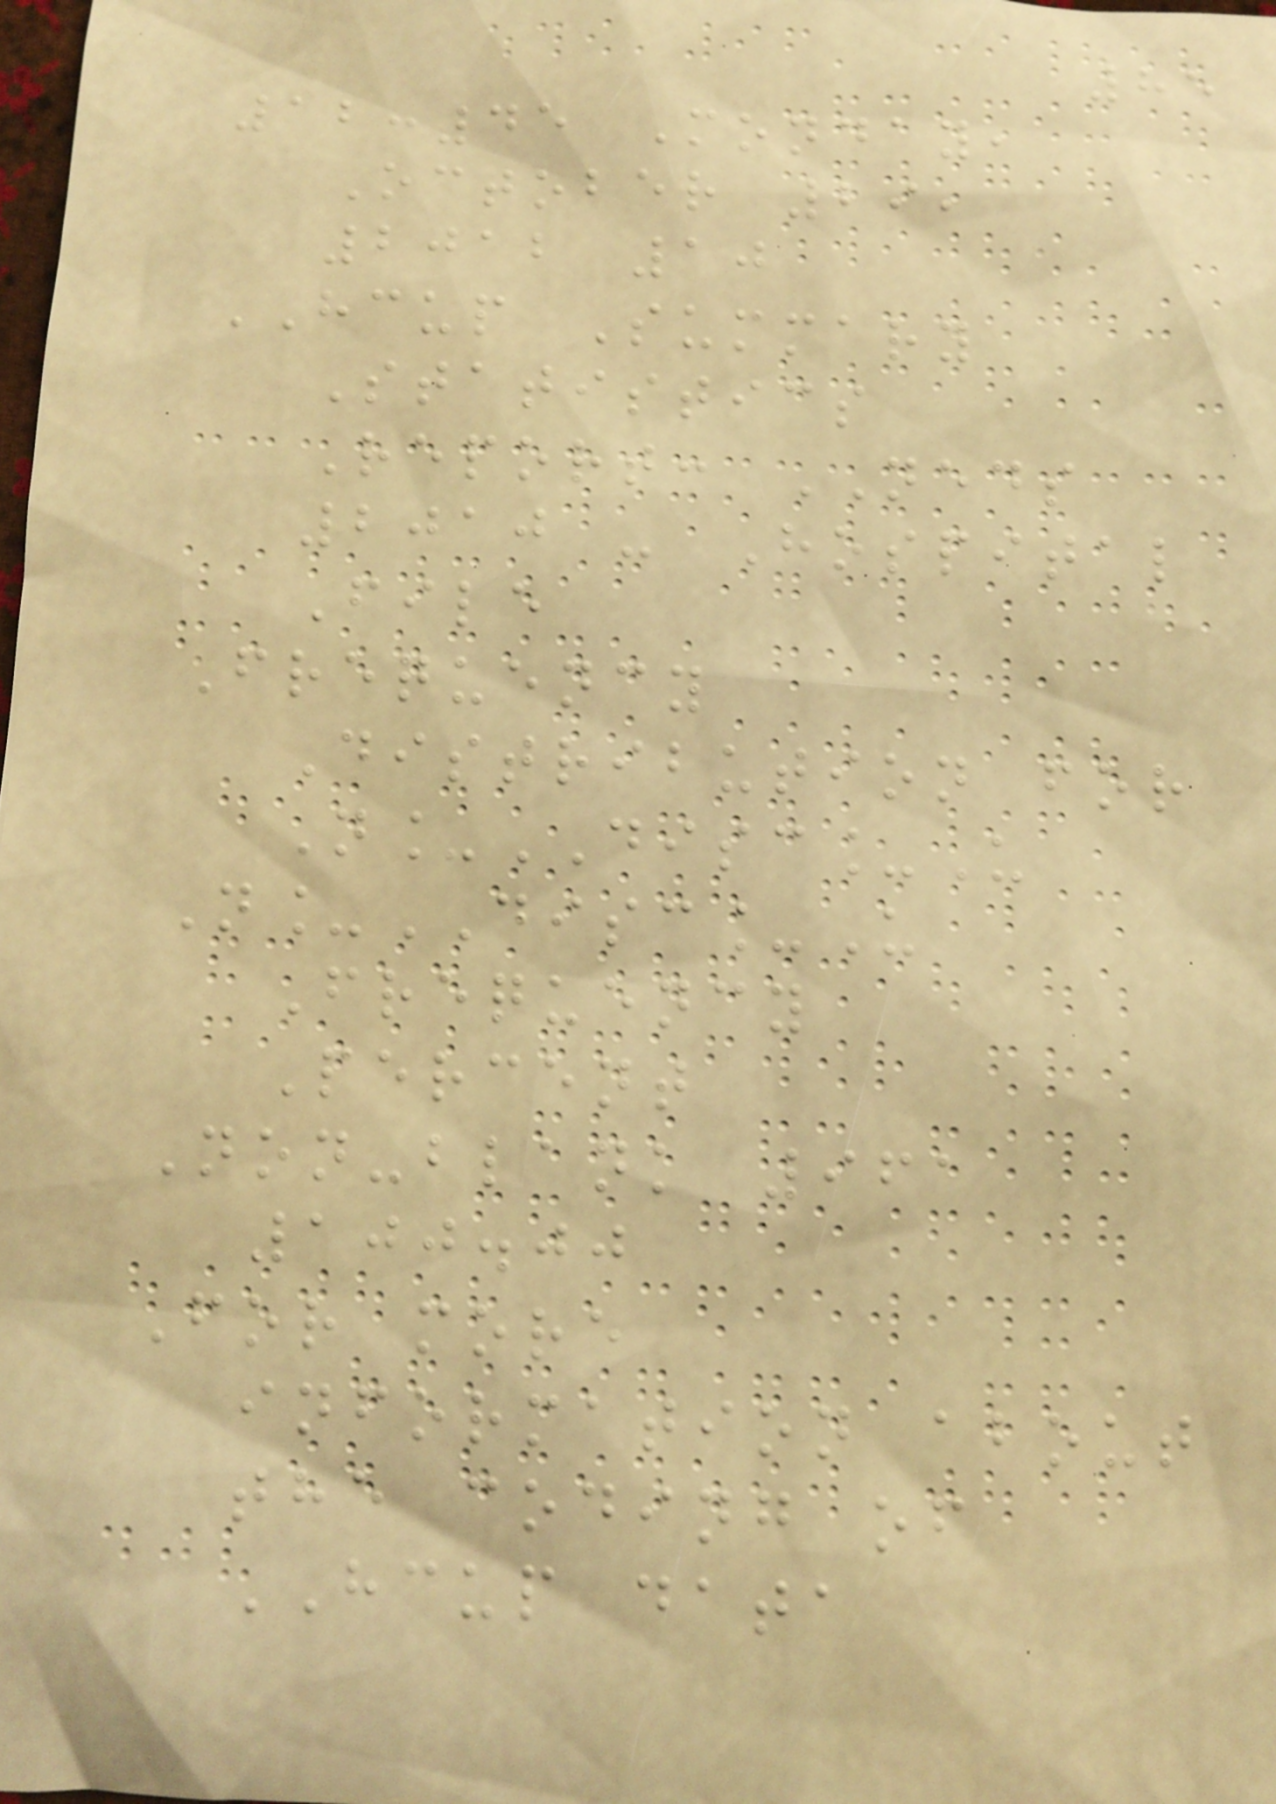85
12:45 Monday,
October 29,
2012 10
HCUP Summary
Statistics
Report: NEDS
2010 - Hospital
File
Frequency
Distribution for
N_DISC_U
N_DISC_U
Frequency
Percent
Non-blank 961
100.00
For more
information about
the coding of
HCUP data
